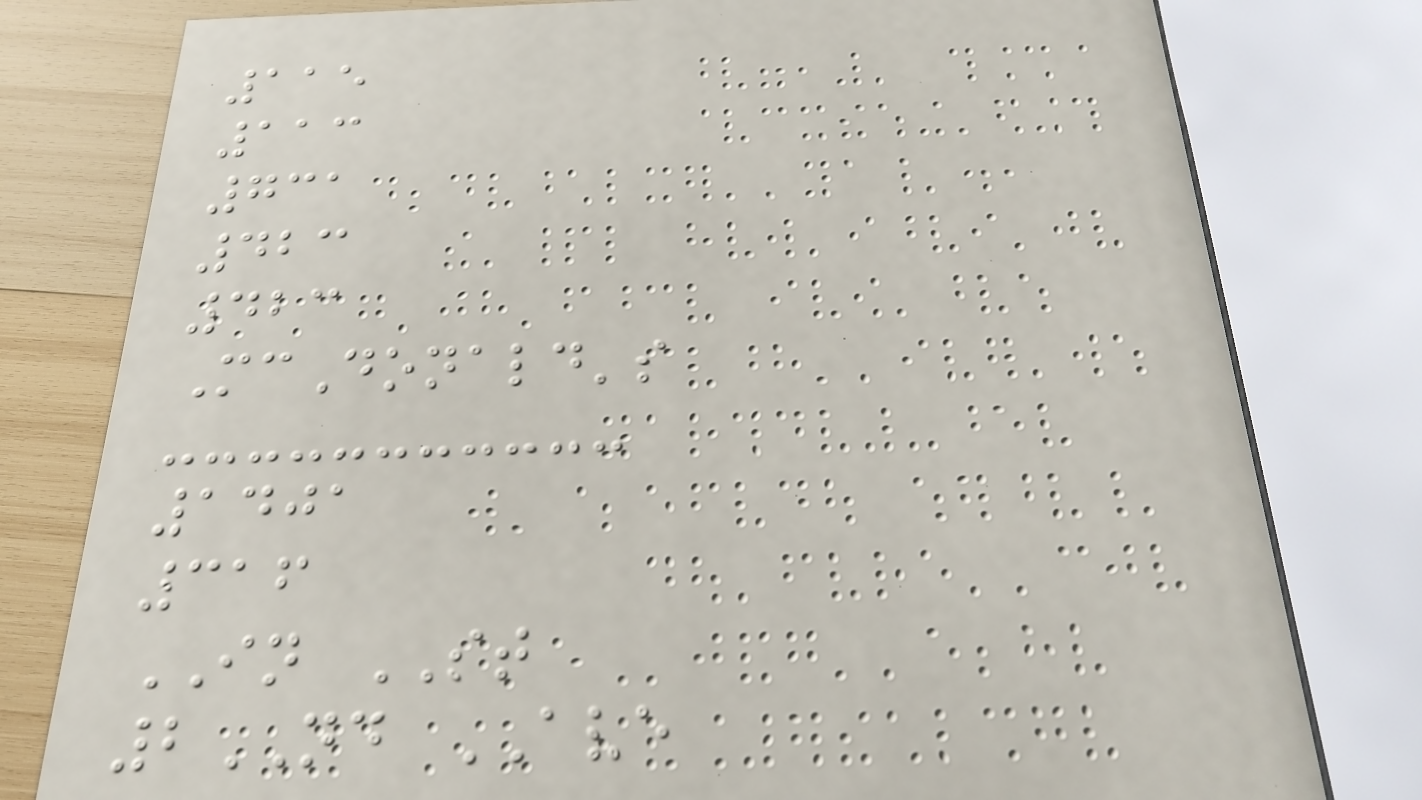115
113
731
423
423
McDonald's
1401
316
IN ST
2ND AVE
